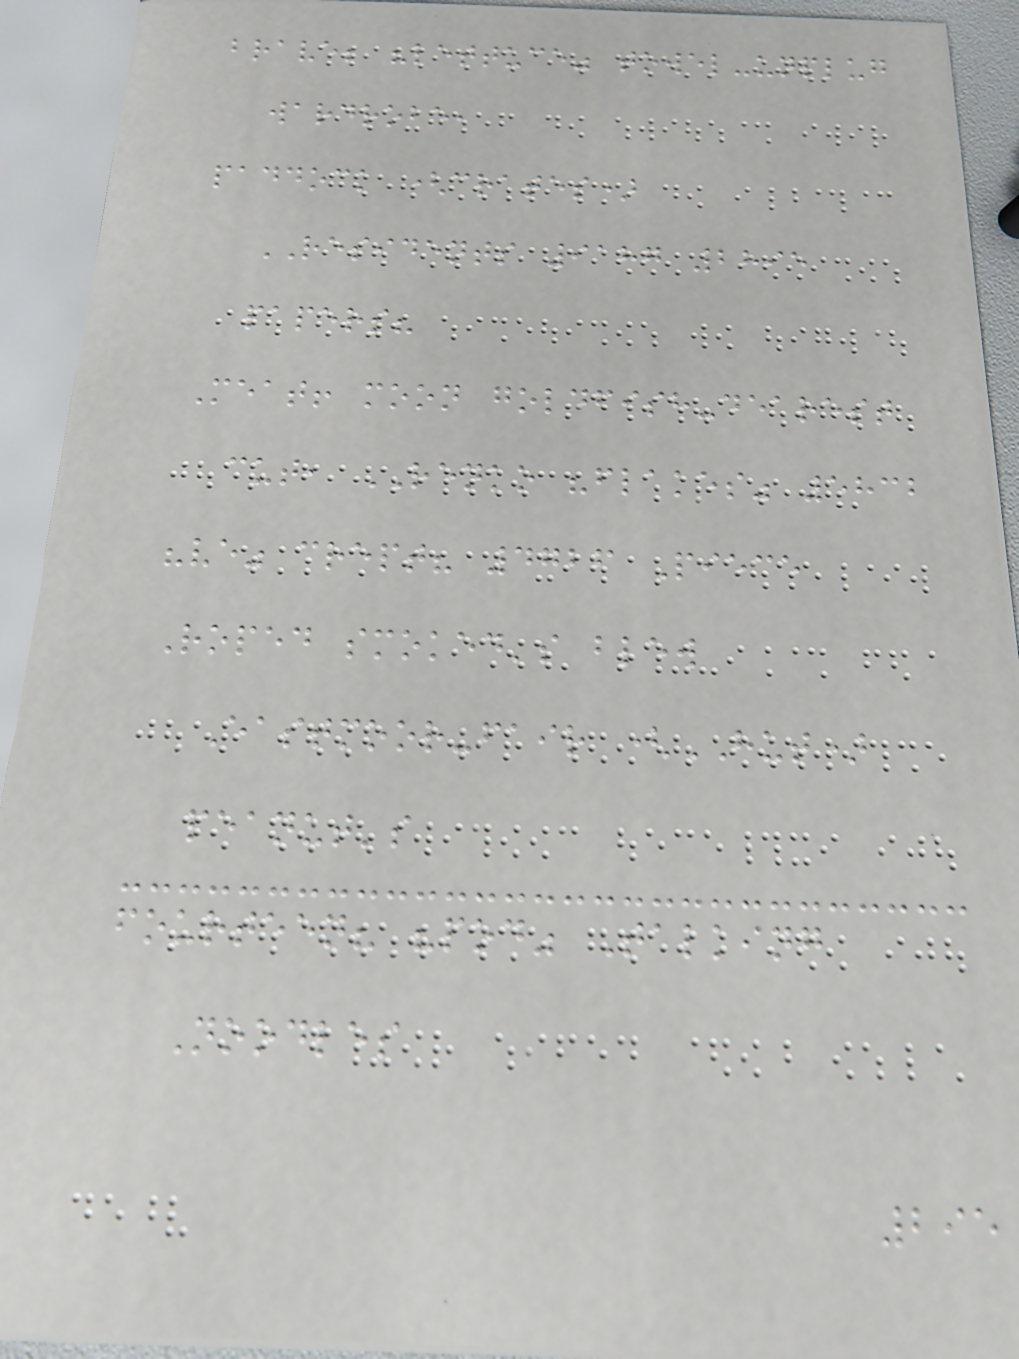brave; "lettuce" towel-unplug
wardrobe,
paddock (crates)
RESIDENTS 9187 2895
papers?
Meat! moon goldfish-dearest
cut, RENKO "flakes" 5832
"ve" crept? 4726 Piece
Roped smoked's blew
Eastmoor-fair (HUT)
peanut's
fourteen? "pod" Talking
Noodles
295
